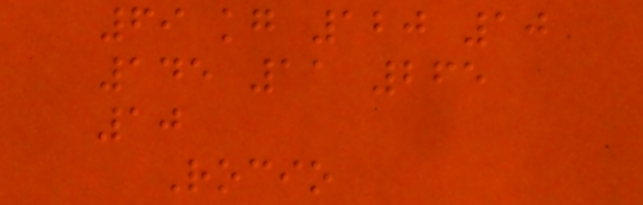69 kg 120 10
145 11 265
10
Rocio
